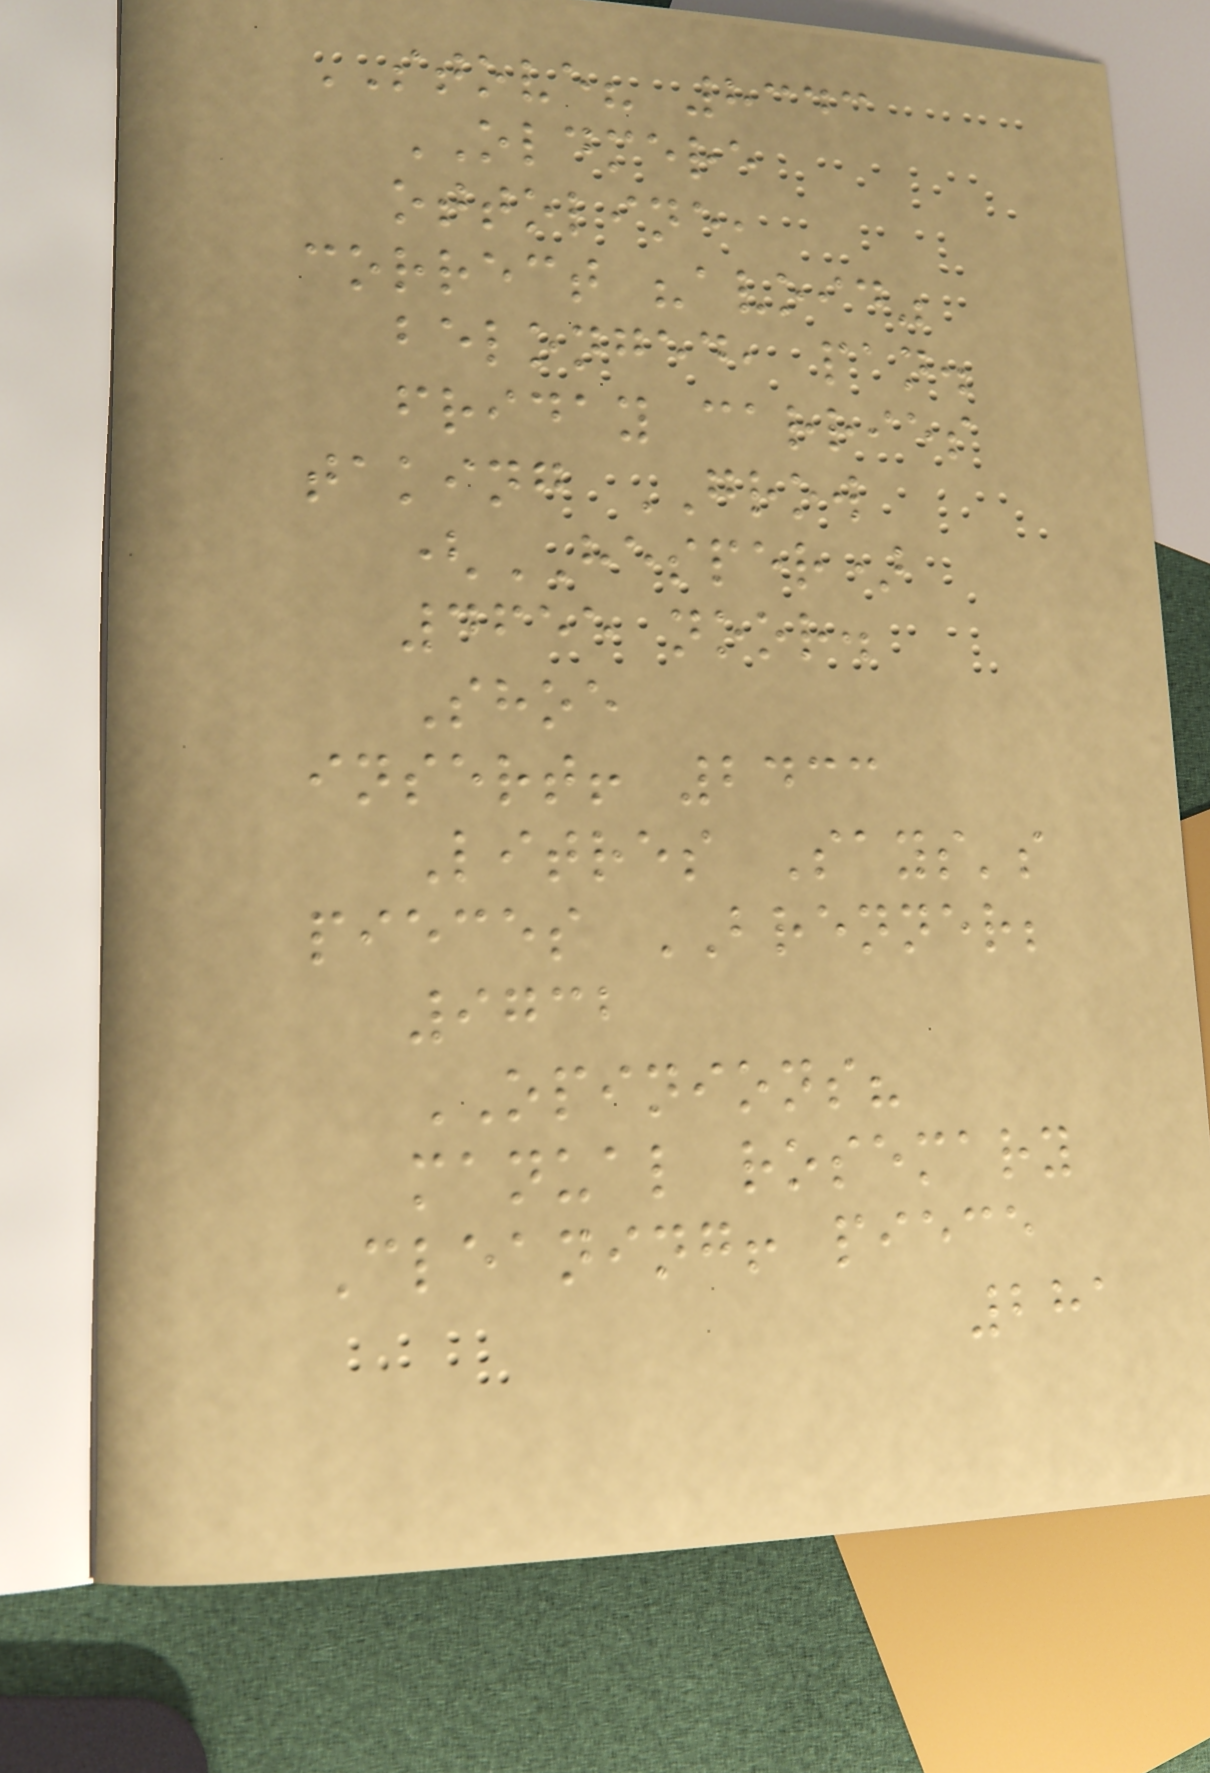STOVE? 8343
OLDMERE
ottoline,
correct "avoid"
belonged, pan.
friday carries
taking GROW
(HESPER)
4655 noor.
Shoe
insert! 2433
Litres Says's
pieces BRENNER;
9732
OPINIONS?
manual rosemary
Cleaning! piece
281
